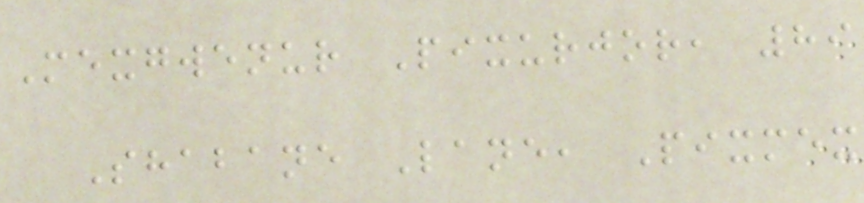Mexgwenur Pixurjor, 89
Shabane Lane, Pixmex
